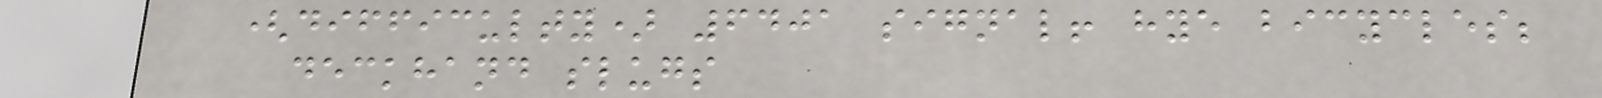(difficulty) 6401 signal! hye bicycles;
deckhand slugs
